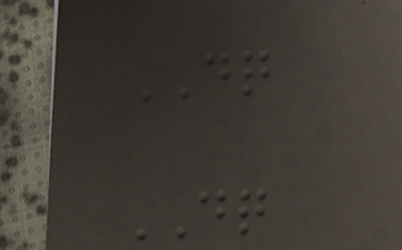DQ
DQ
